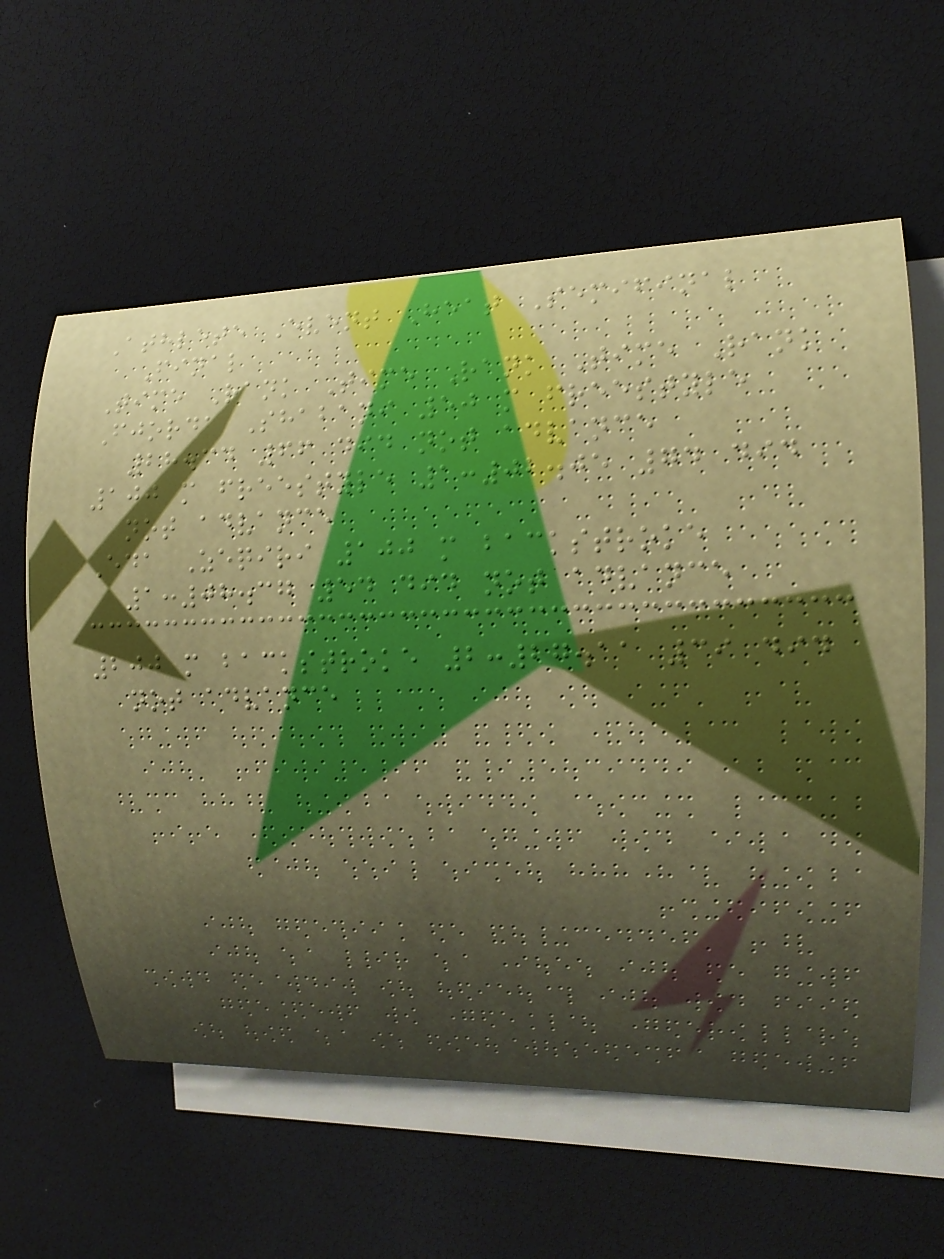Athlete Event Heat Semifinal
Final
Time Rank Time Rank Time Rank
Fjorda Shabani 50 m freestyle
28.34 66 did not advance
100 m freestyle 1:02.05 74 did
not advance
Eda Zeqiri 100 m backstroke
1:08.37 54 did not advance
200 m backstroke 2:27.11 39 did
not advance
